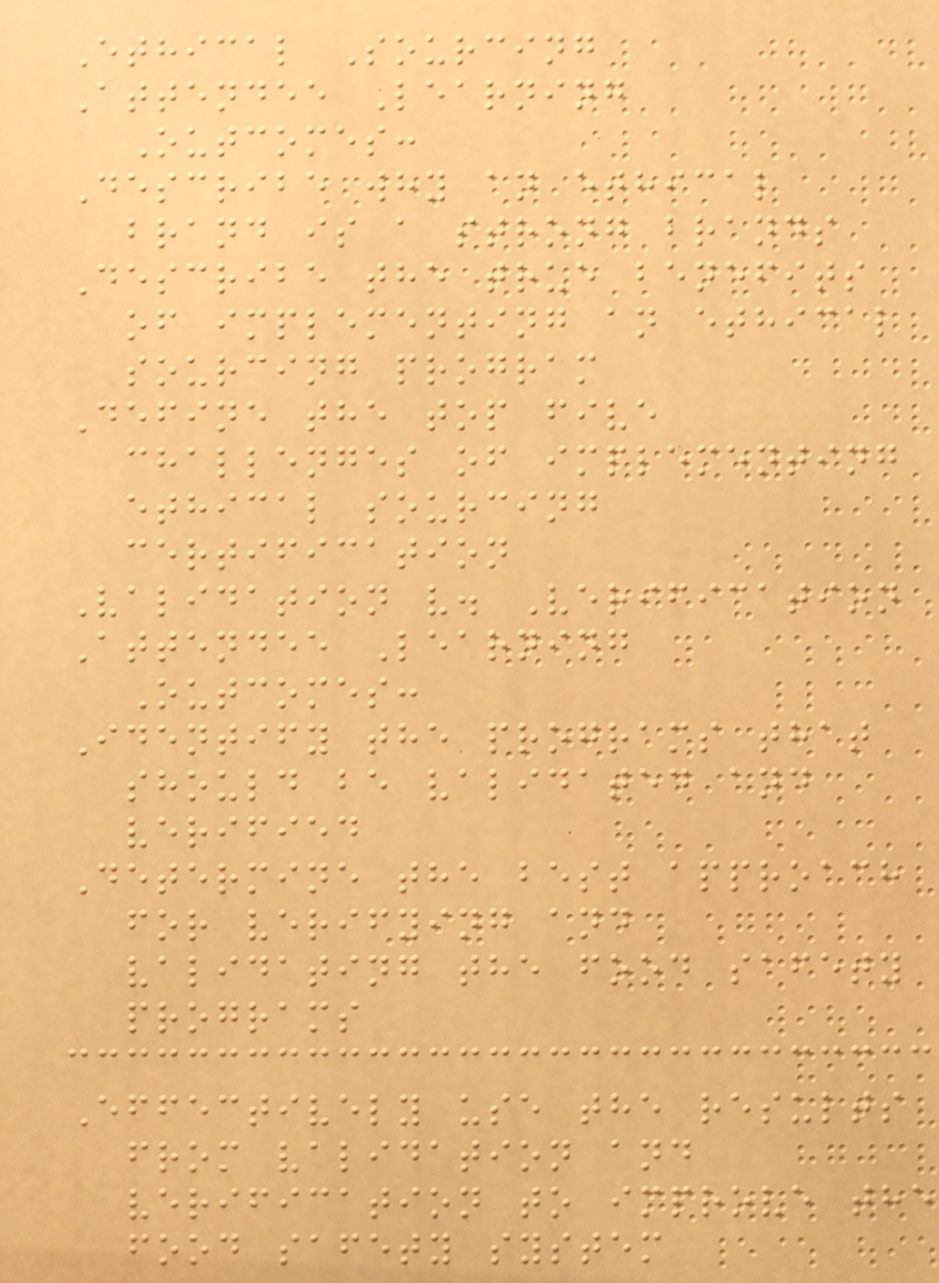Ethical Sourcing
Attendee Learning
Outcomes:
Describe why an ethical
brand is a strong brands
Describe the true benefits
of implementing an ethical
sourcing program
Define the top five
challenges of implementing
ethical sourcing
certification
Validation v. Verification
Attendee Learning
Outcomes:
Identify the programs that
should be validated and
verified
Determine the best approach
for verifying and
validating the food safety
programs
Effectively use the results
from validation and
verification to improve the
food safety system
